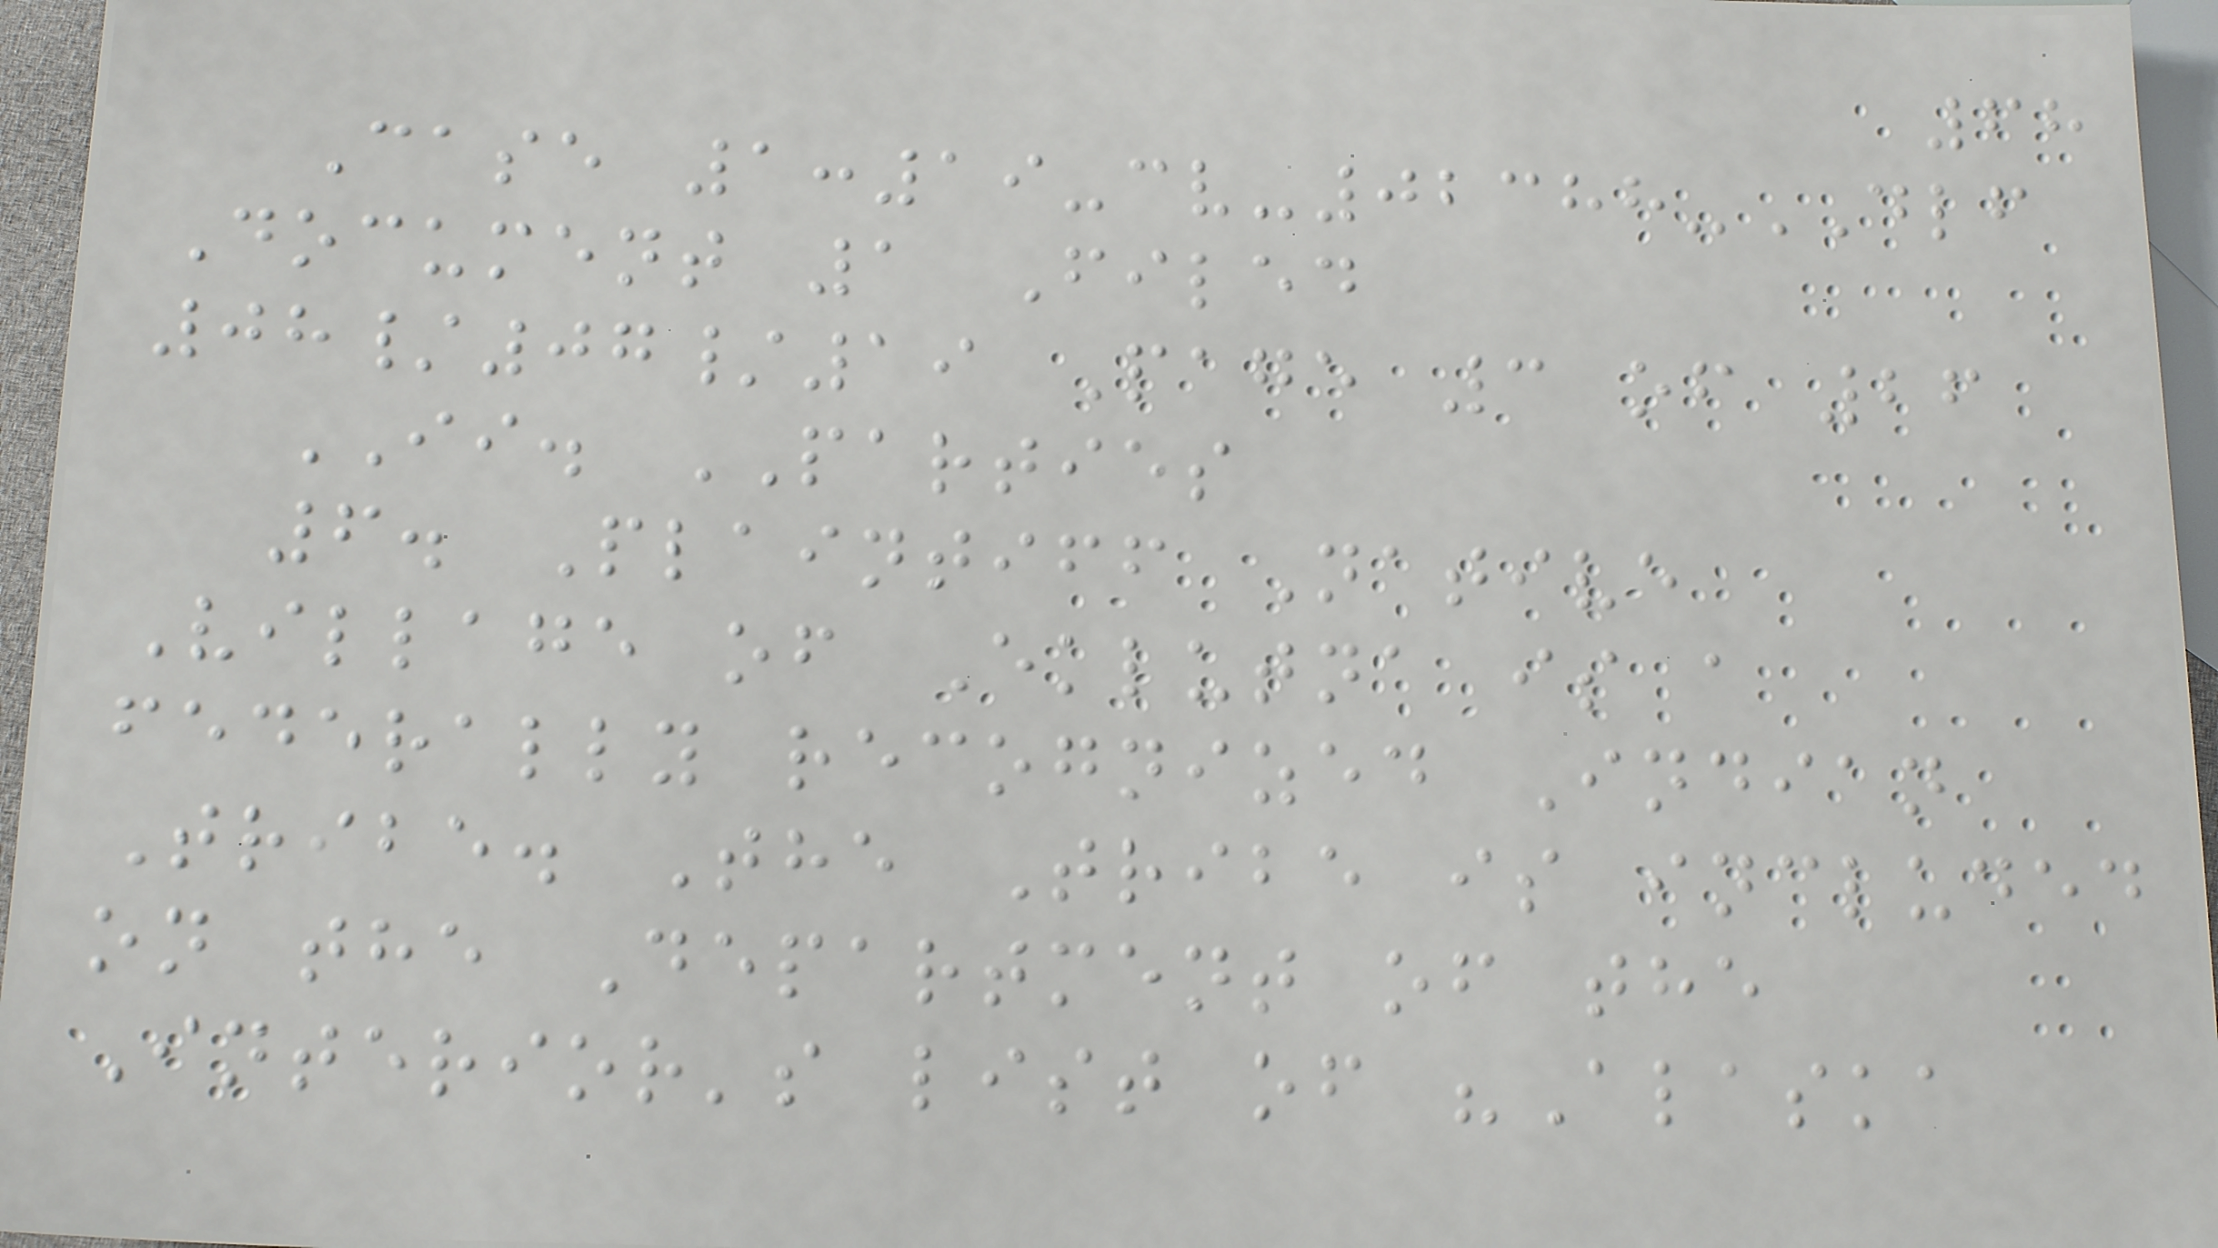68
Case 1:19-cv-02388-DLF
Document 1 Filed
08/07/19 Page 3 of 26
II. PARTIES
6. Plaintiff Native
Village of Eklutna is a
federally recognized Indian
Tribe. The Tribe is included
on the Department of the
Interior's list of "Alaska
